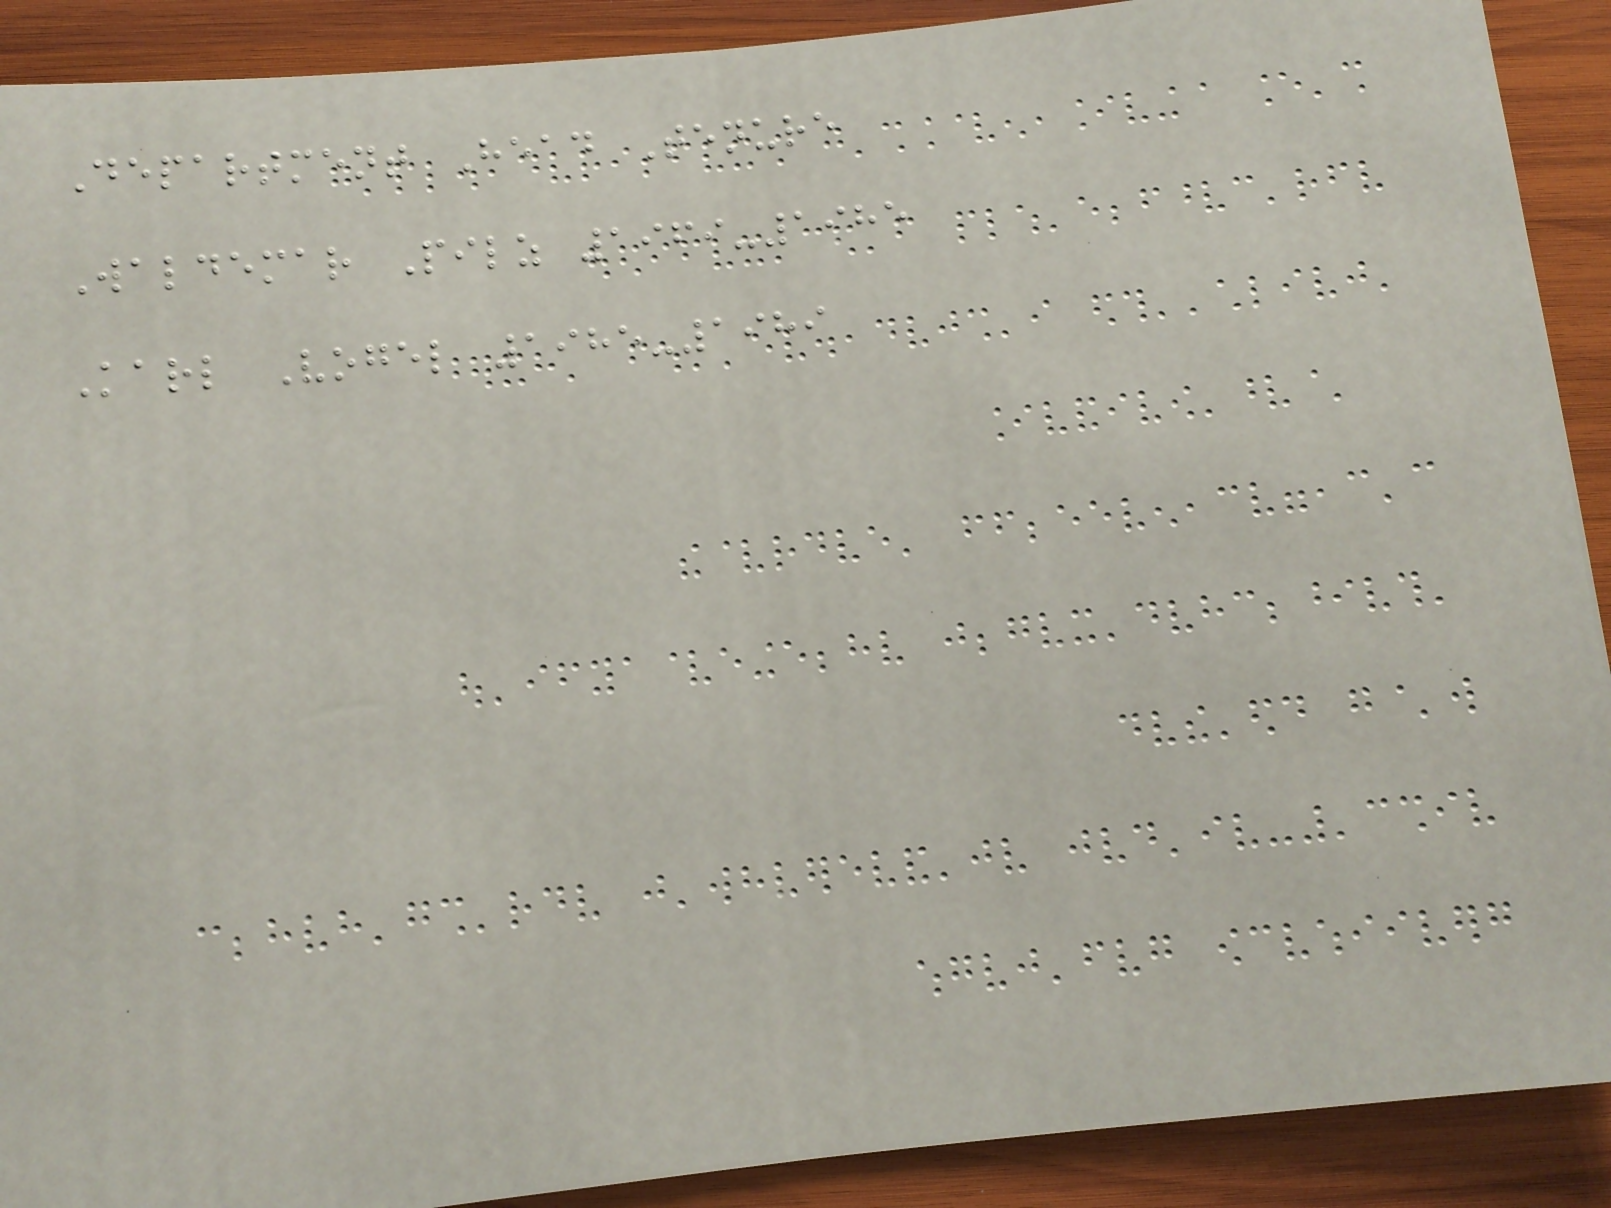Department Head Tenure
Waldemar Pilz 1969-1985
Karl Vogel 1985-1989
